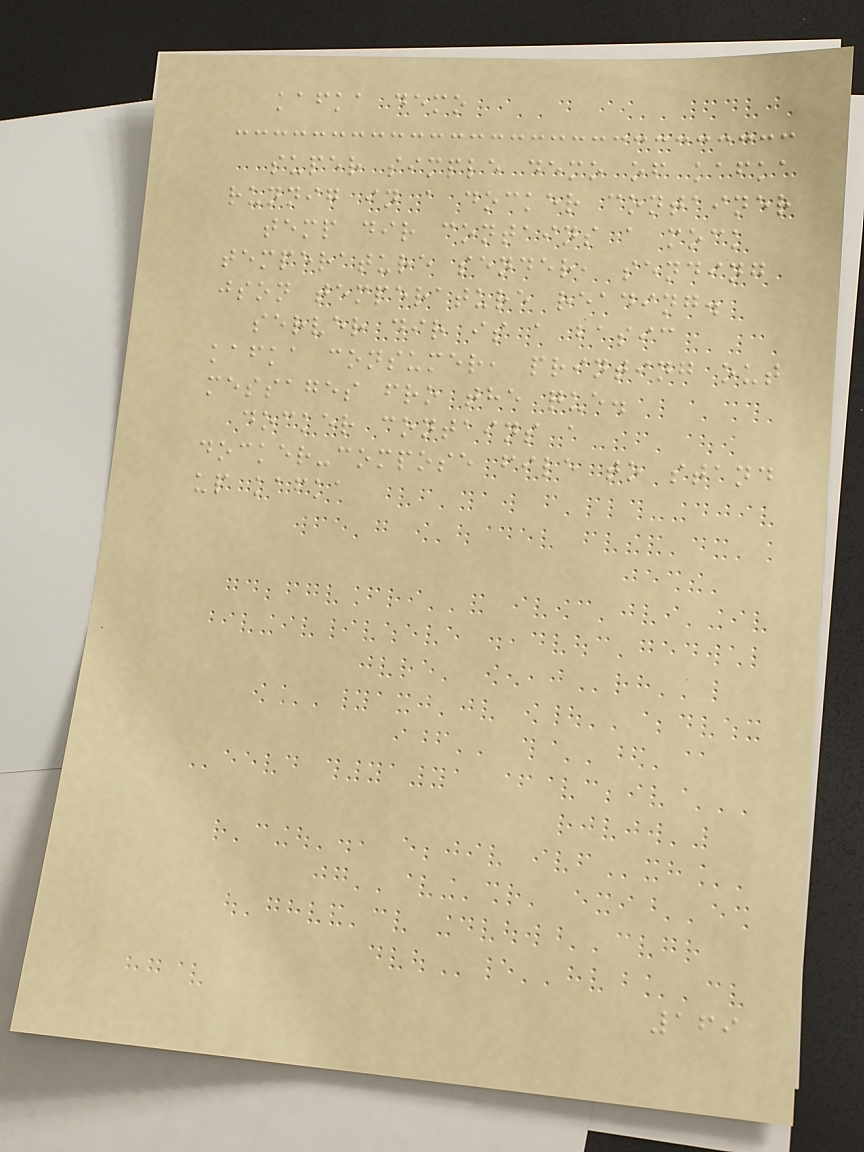kafka demo
super simple demo of kafka
runnig in a docker container
temp dir contains a mock
temperature sender, sending
json temperature reading.
server dir is a basic
kafka consumer, printing out
messages fro the que.
docker contains a
docker-compose file to stand
up kafka
169
